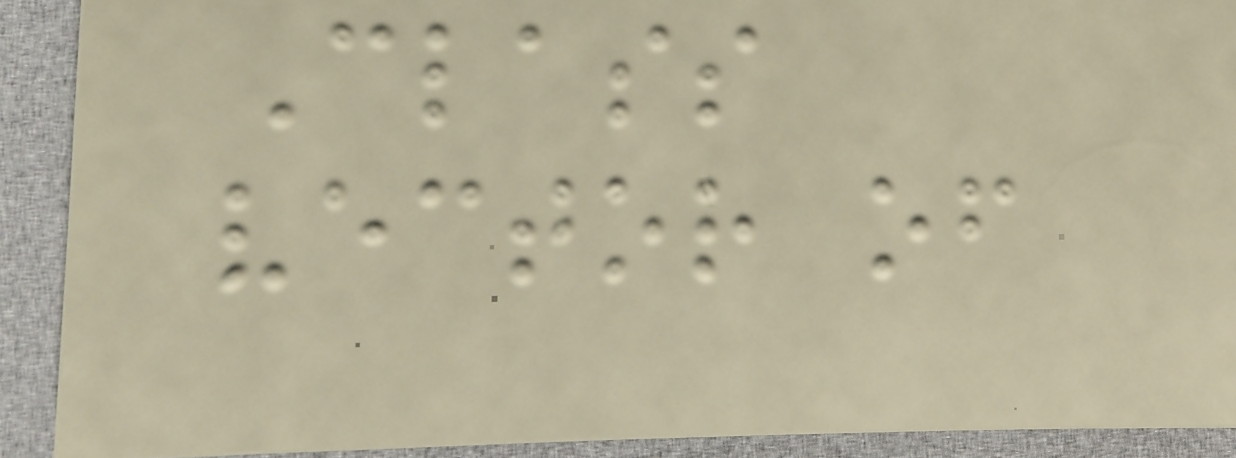Class
vector of
